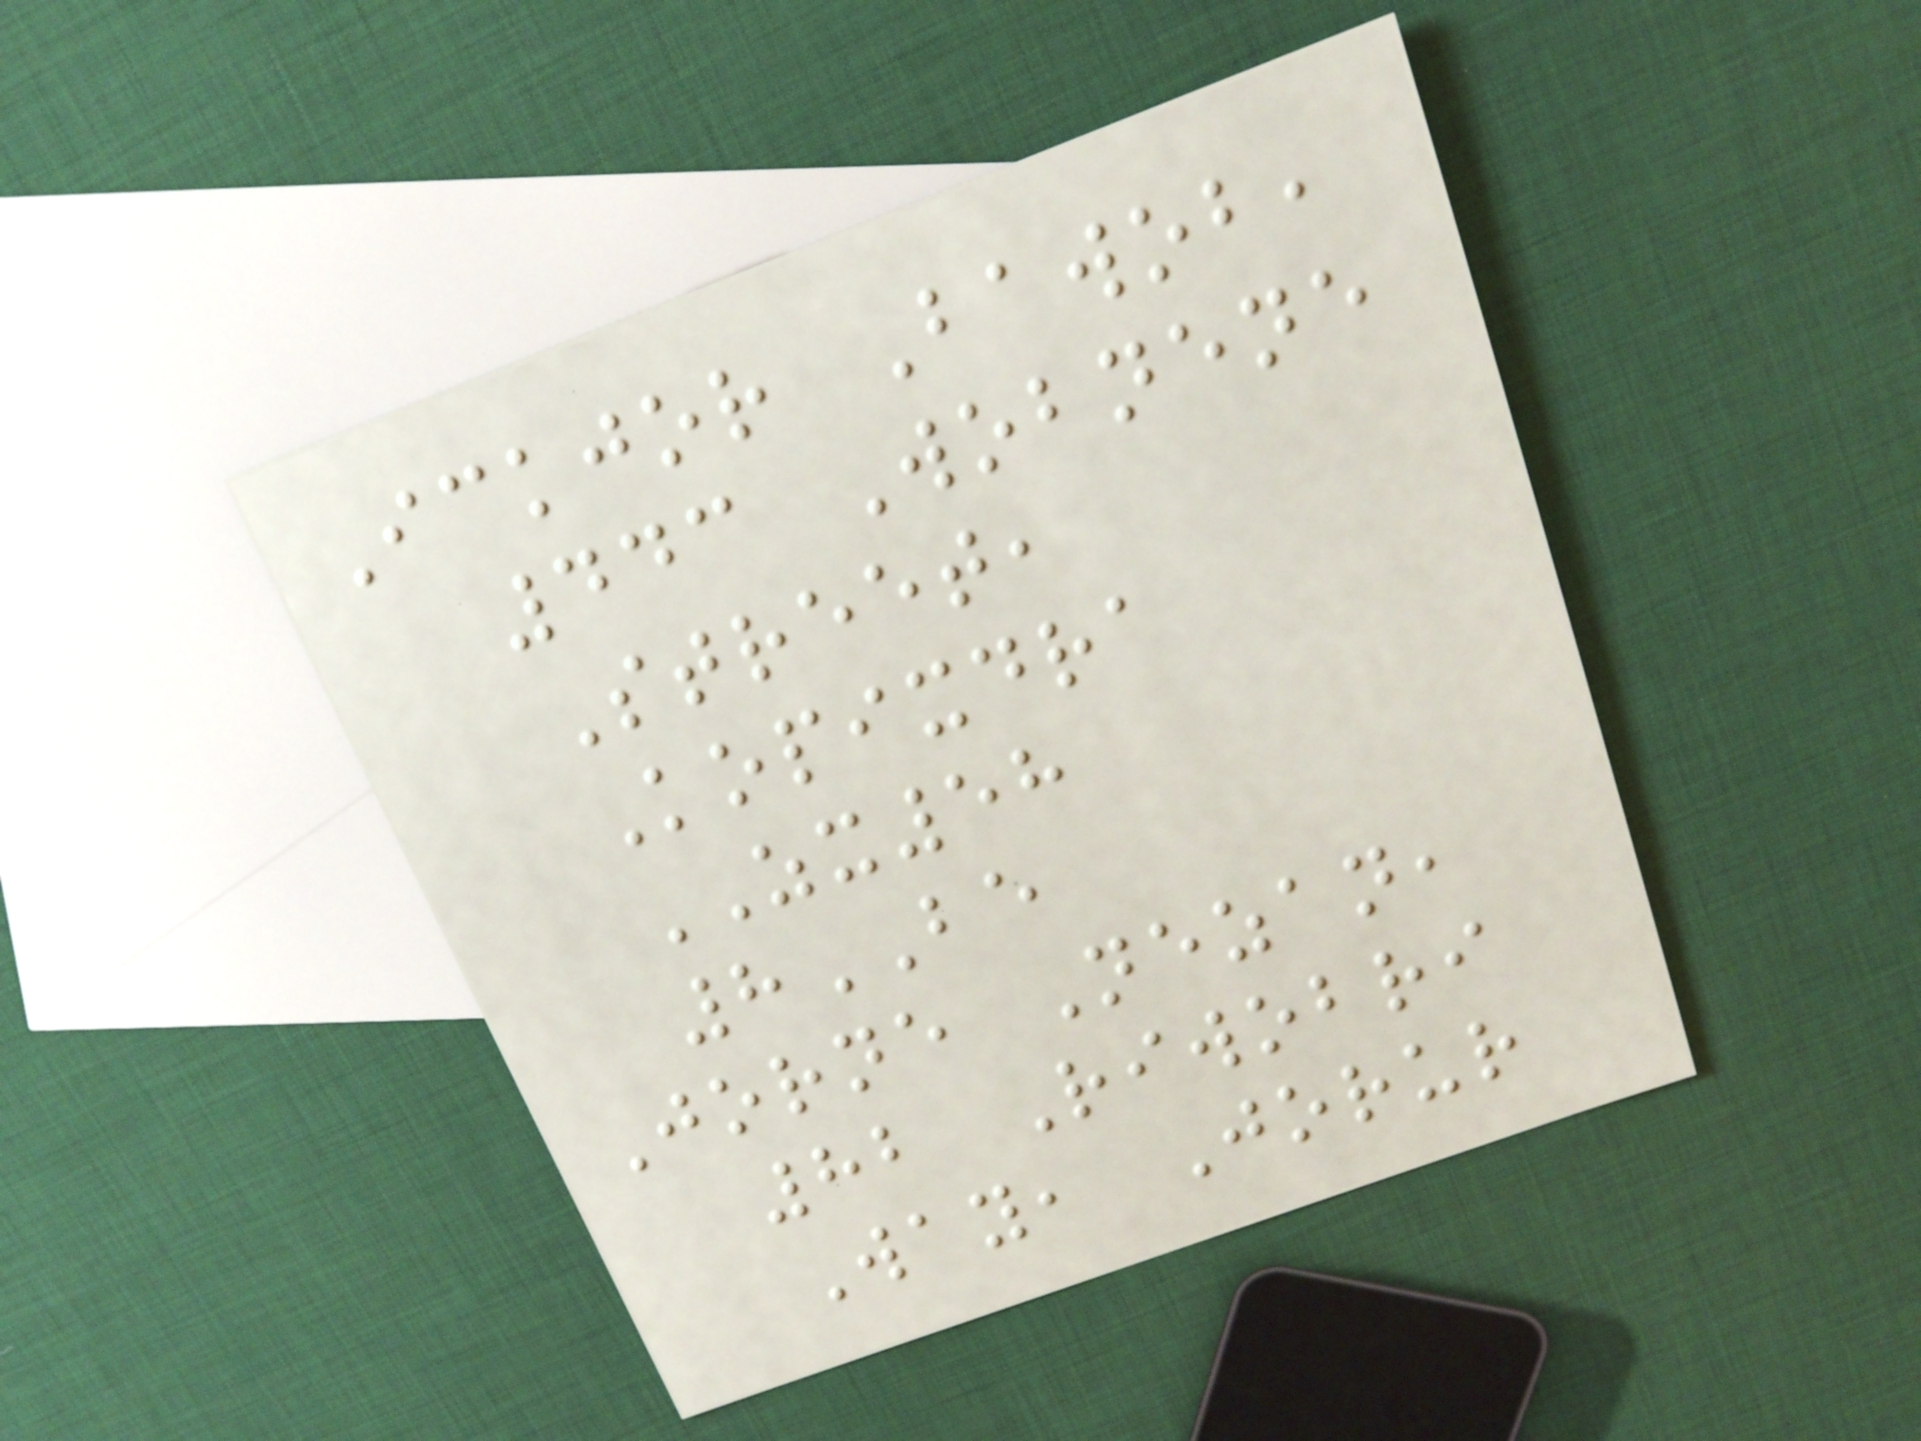Ickjor Bawob,
443 Wobnene
Street,
Kopixdra
ZX58
8BE
Jorne Nezan,
82 Riwobri
Way, Jorur
